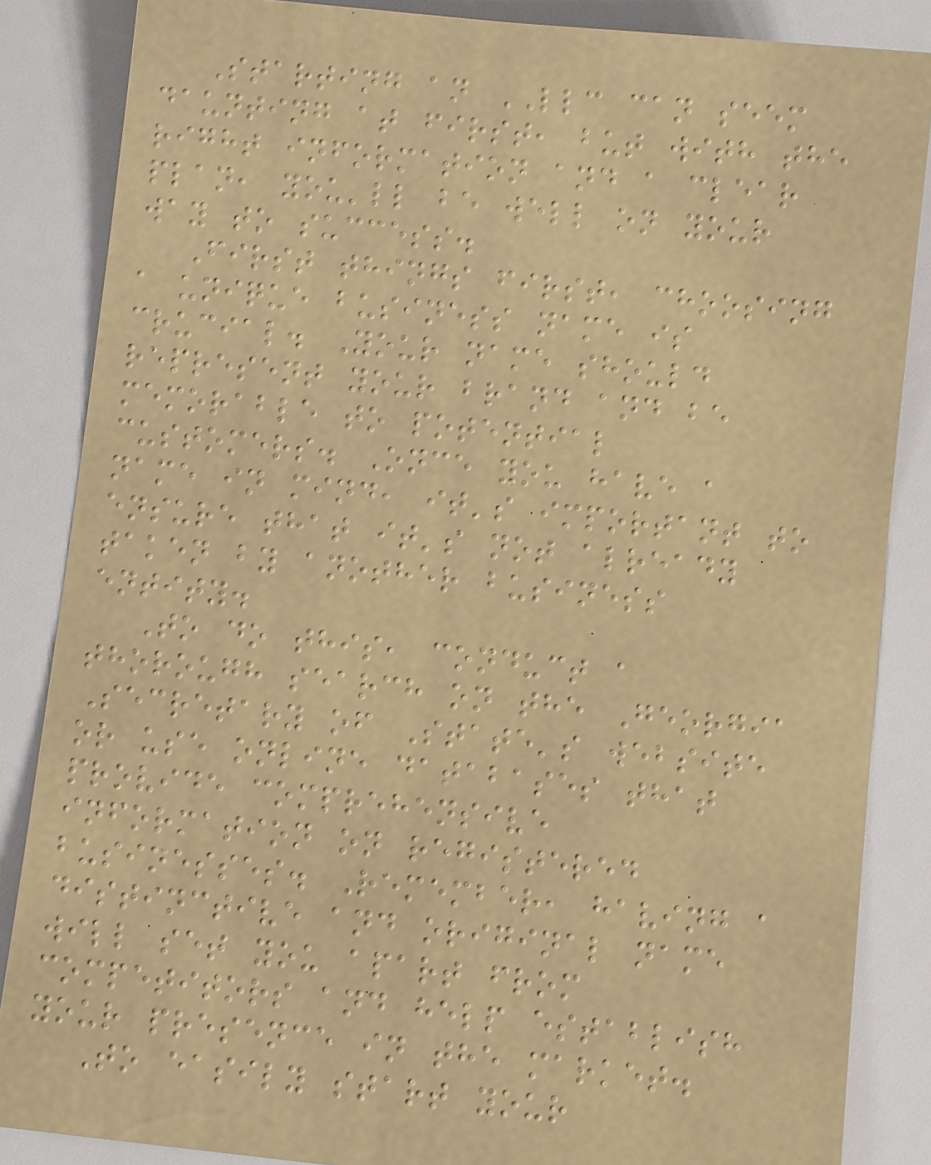Starting an LLC can seem
daunting at first, but with the
right information and a clear
plan, you'll be well on your
way to success.
First things first, choosing
a unique business name is
crucial. Your name should
represent your brand and be
memorable to potential
customers. Once you have a
name in mind, it's important to
ensure that it's not already
taken by another business
entity.
To do this, conduct a
thorough search on the Georgia
Secretary of State's website
or use online databases that
provide comprehensive
information on registered
businesses. Remember, having a
distinctive and original name
will set you apart from
competitors and help establish
your presence in the market.
To easily start your
